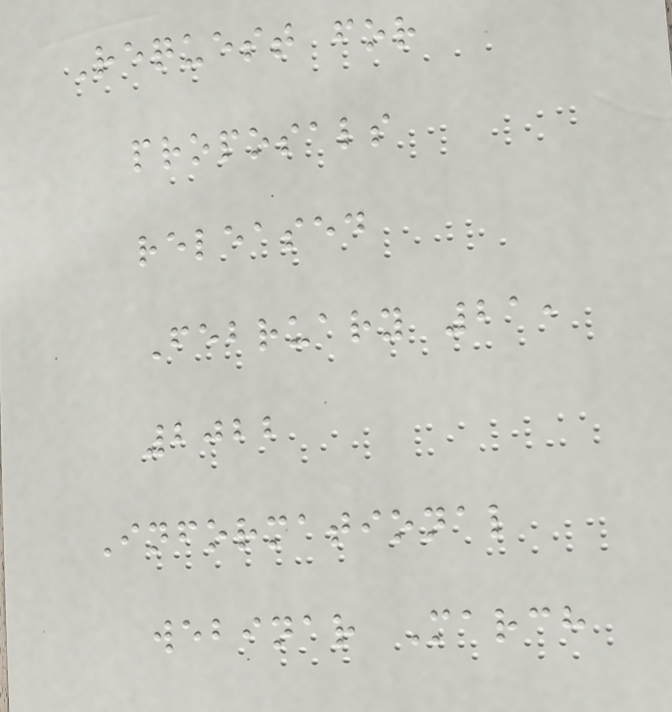Request for
proposals
released
February 21,
2022
Informational
webinar March
